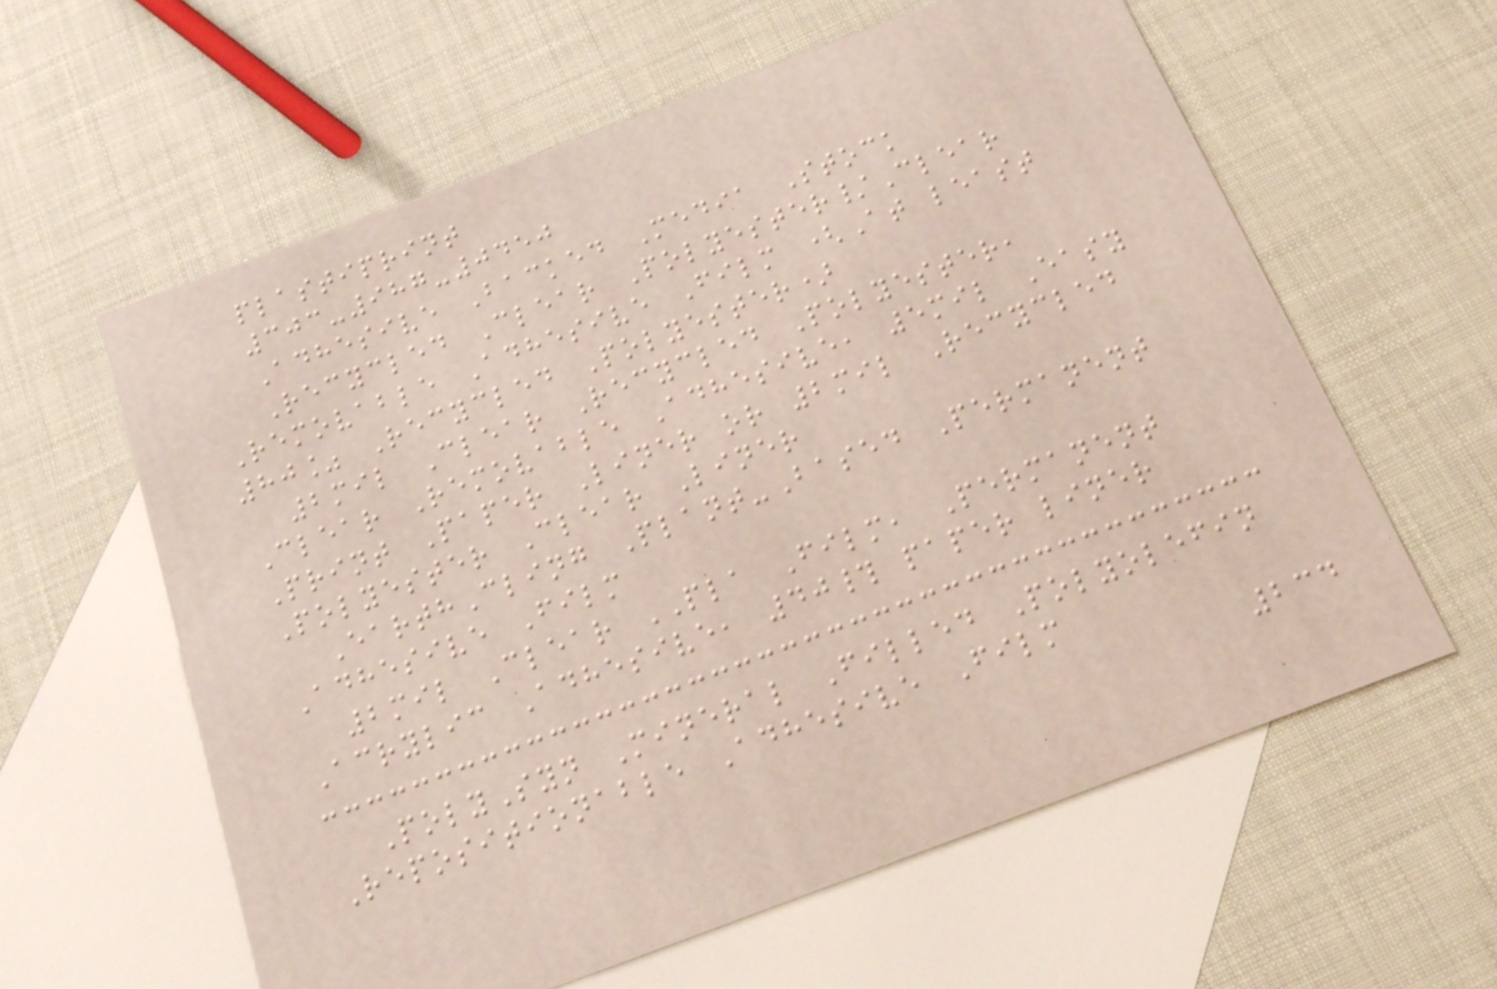plastiprint
303-987-0450
Adhesive Backed Media Stock
Recycled Clear Polyester/Clear
Removable Adhesive Film (At least
80% Recycled Polyester)
2mil Clear Recycled Polyester,
Clear Removable Adhesive, 5mil Easy
Print Paper Liner or 2mil Recycled
Polyester Clear Liner
EarthCling Plant-Based Permanent
Adhesive Film
2mil Clear PLA Film, Permanent
Acrylic Adhesive, 40# paper liner
PolySyn Mineral Filled Polyolefin
Repositionable Adhesive Film
234
